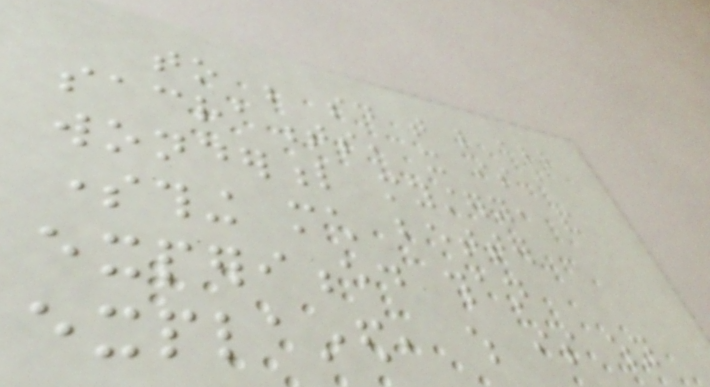to be said that like all
sacraments, it is a
wonderful mystery, and
something much better
experienced than
explained, which is why
